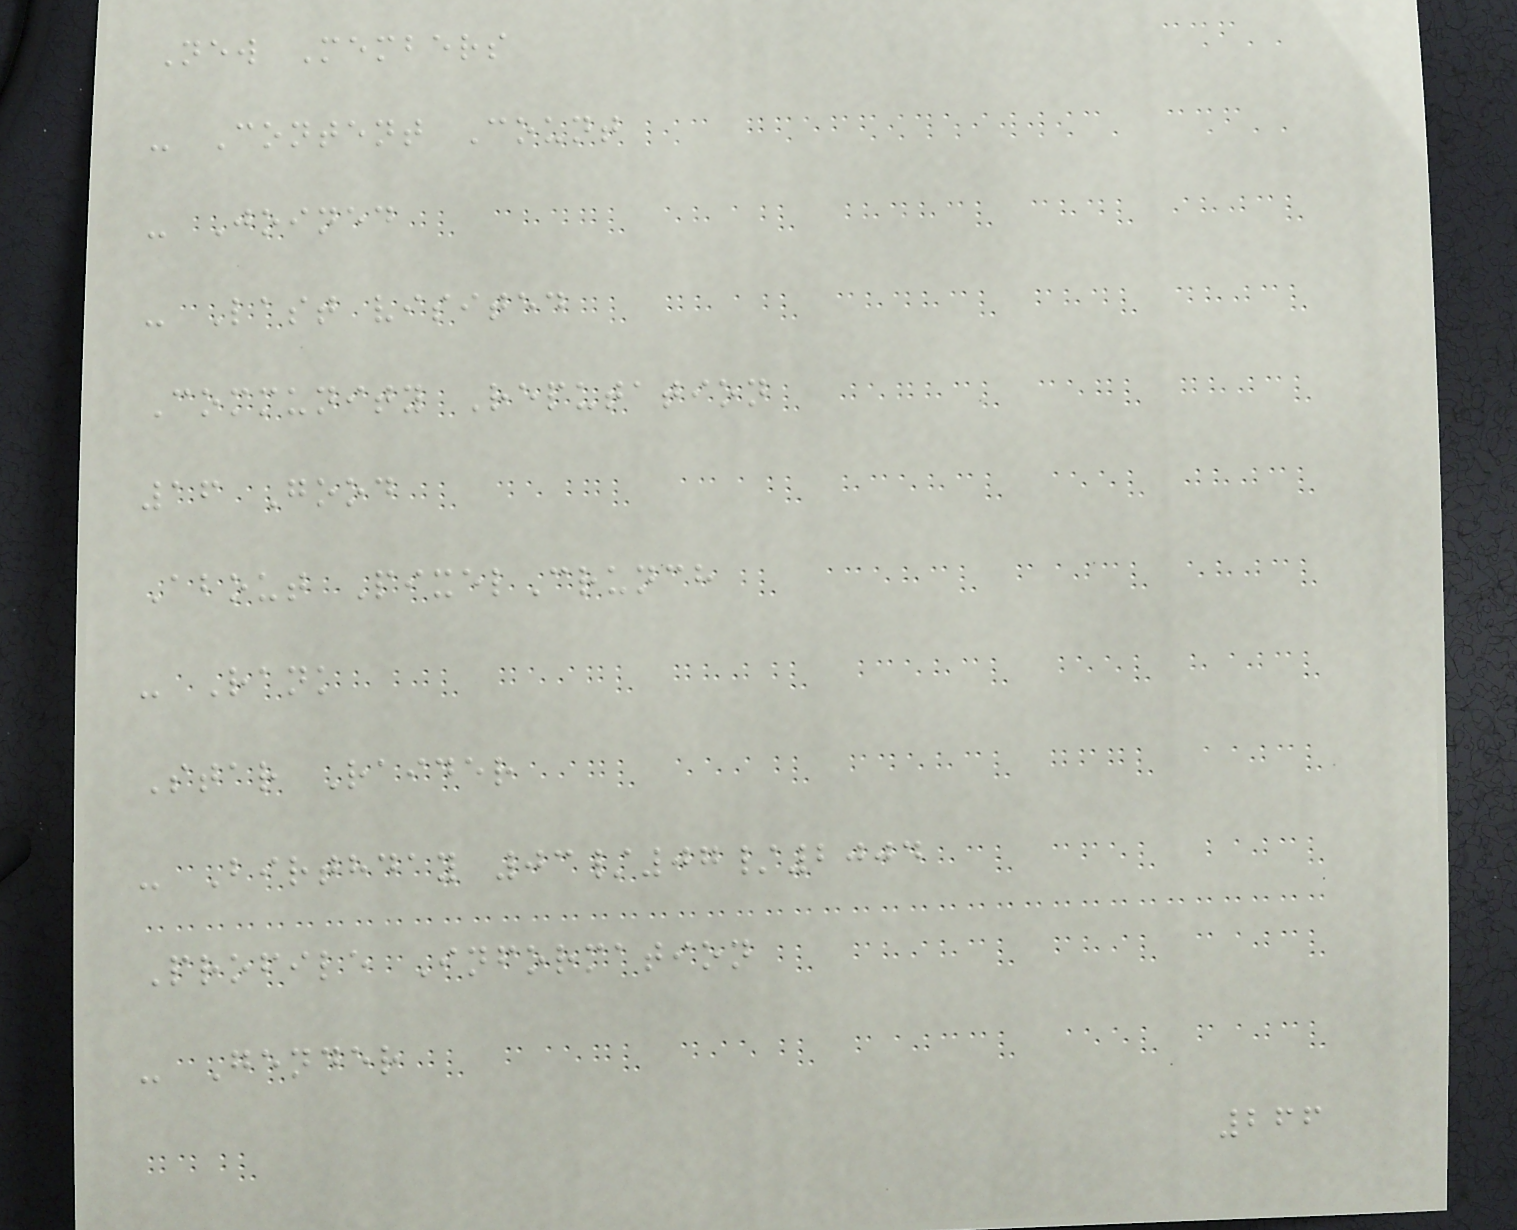New Members
- Content Count
- Joined
- Last visited
Community Reputation
16 Good
About PixelCrunch
- Rank
Star Raider
- Birthday 03/07/2004
Profile Information
- Gender
266
